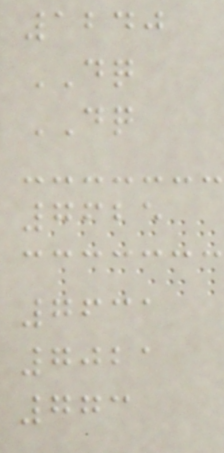1240
DQ
DQ
7625
7631
7021
773
